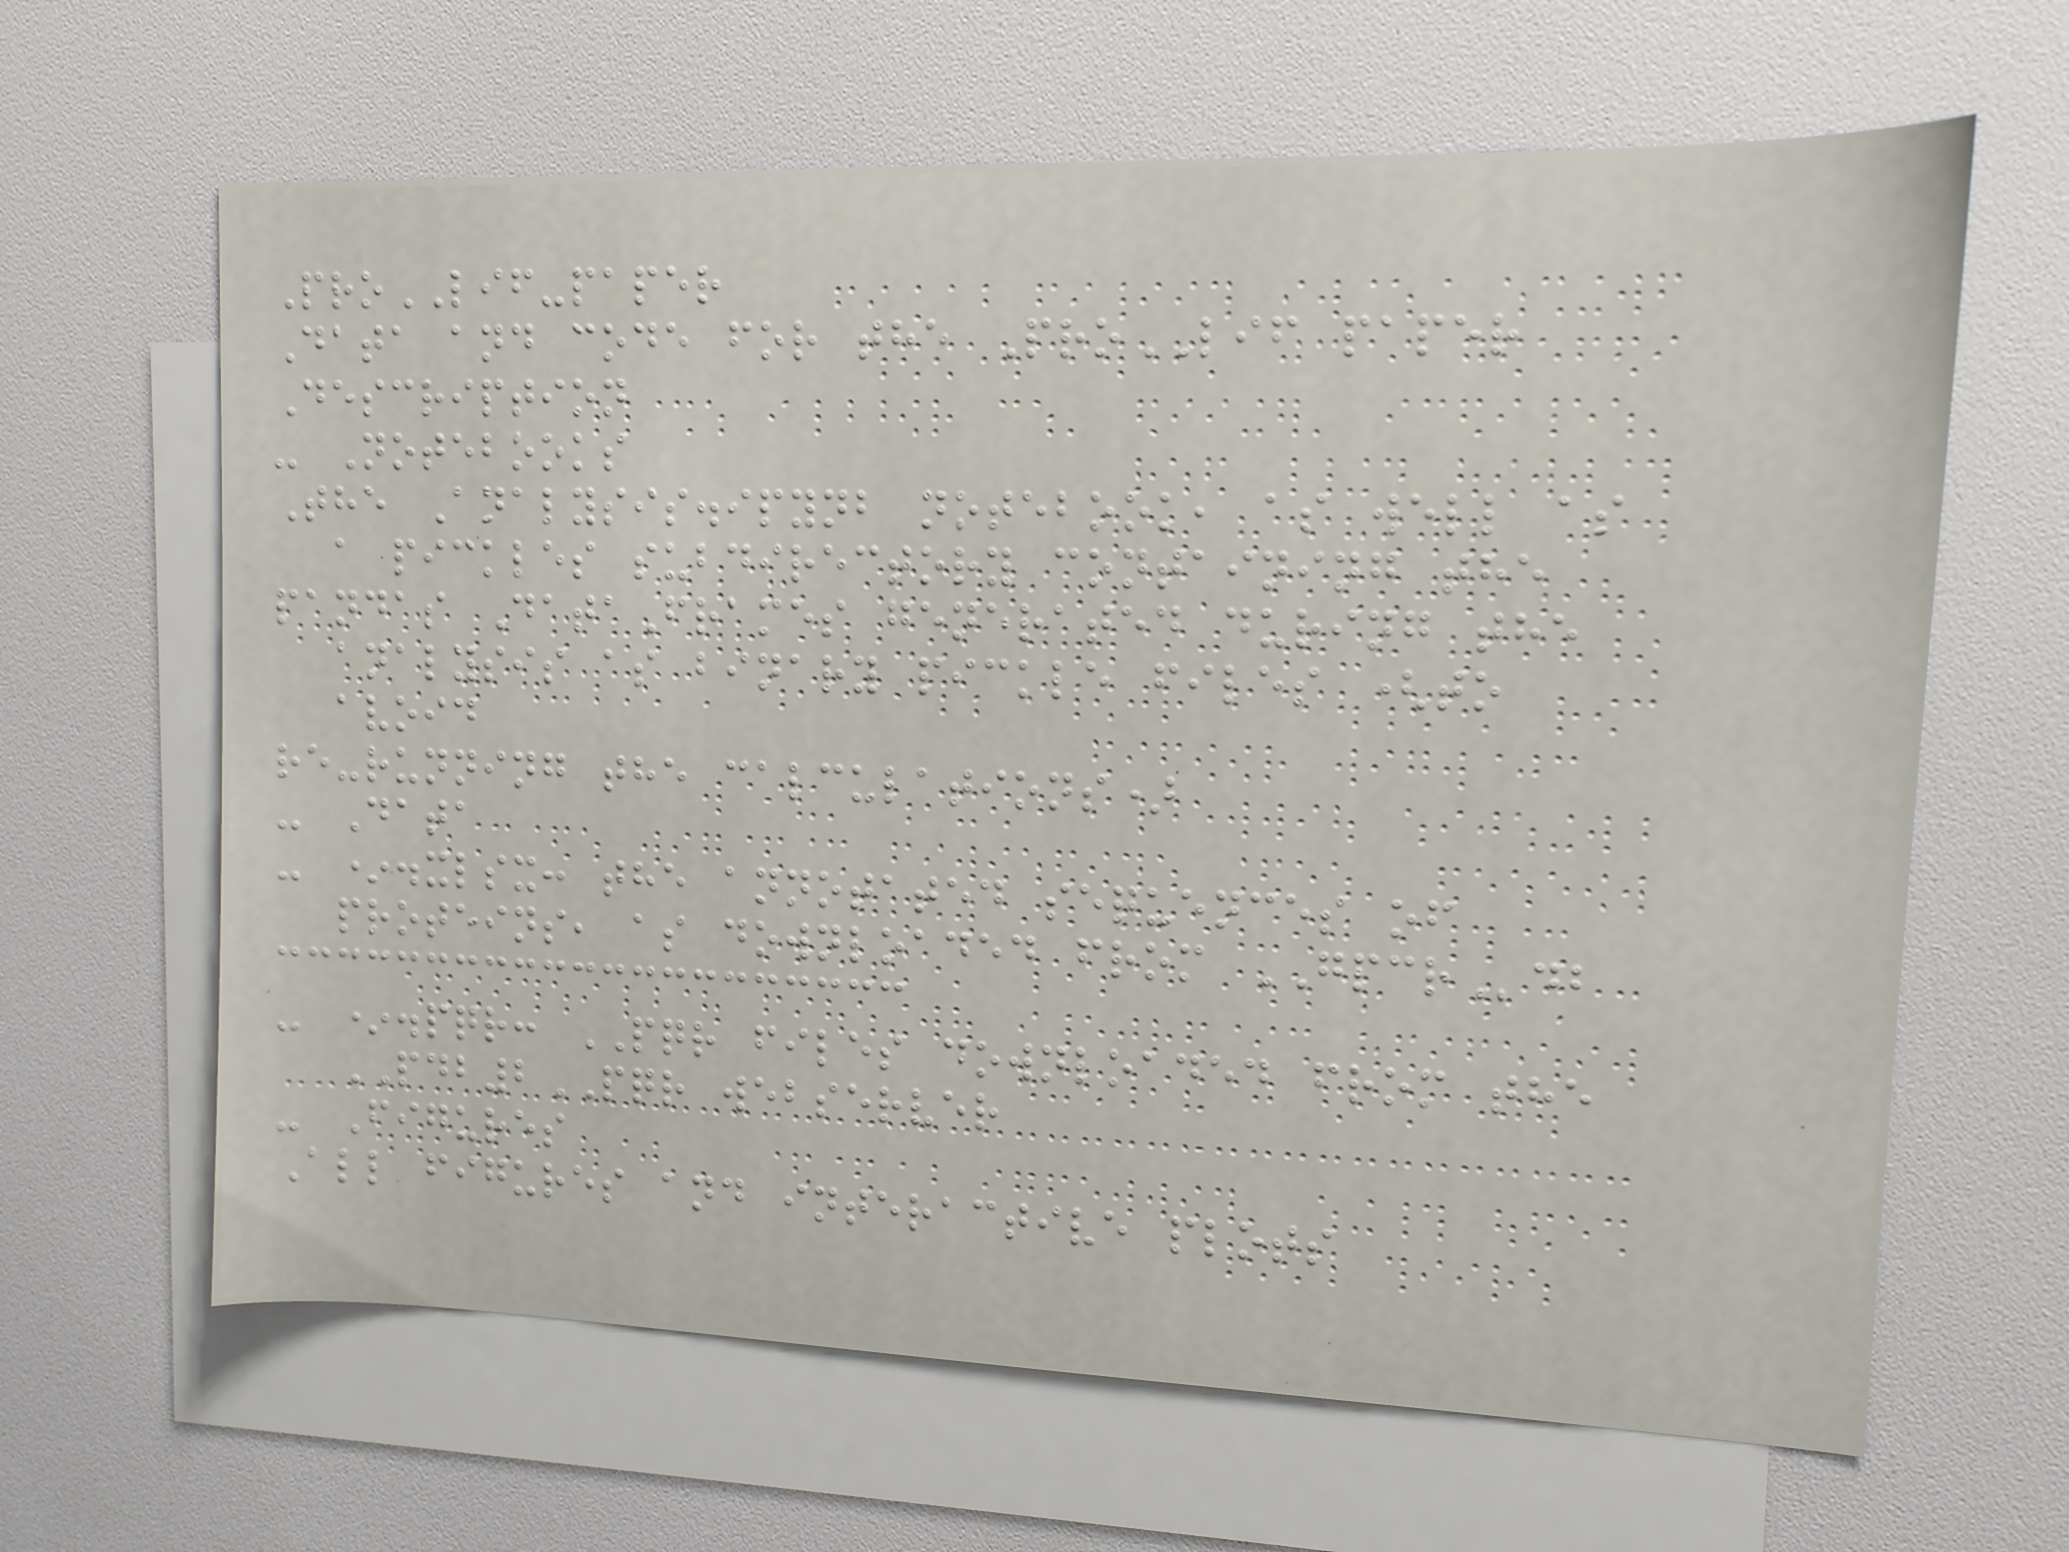ProLIF-paper
Data and code for the ProLIF paper
Description
- Notebooks
The Analysis.ipynb notebook, as well as
a pickles subdirectory containing the
pandas DataFrames generated during the
analysis as binary pickle files (to
avoid
re-running the calculations)
- Data
- *.xlsx: the annotated sequences of
proteins, as downloaded from GPCRdb
- *.pqr: PQR files downloaded from the
PDB2PQR webserver
- Figures
All figures and interactive plots
